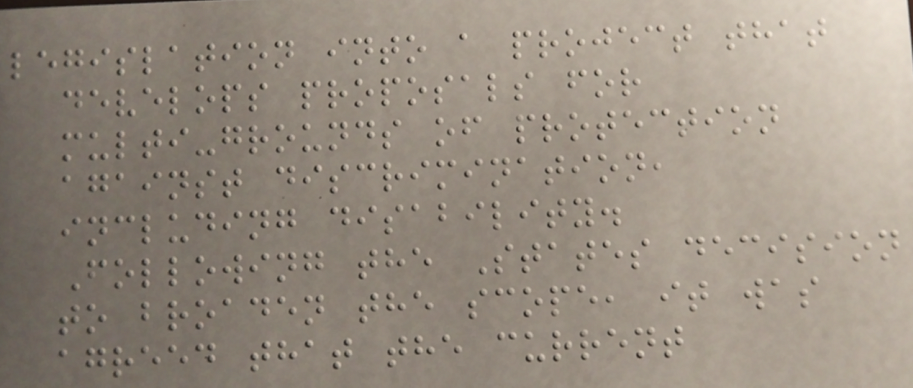legislation into a project that
develops proposals for
multi-grounds of protection
against discrimination,
including disability.
Following the States decision
to broaden the scope, it was
agreed that the current
